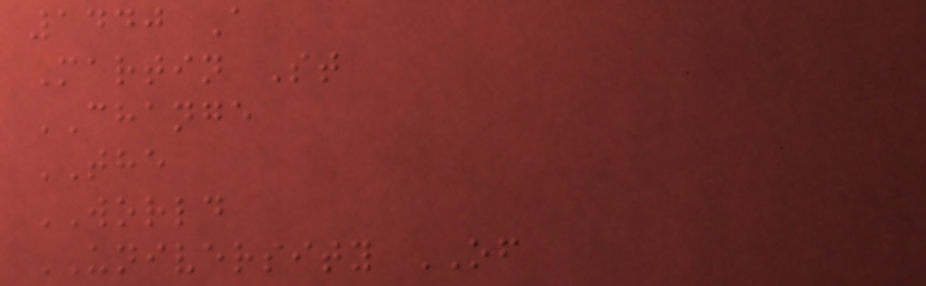1440 A
Martin St
CHANGE
THE
WORLD
UNIVERSITY OF
